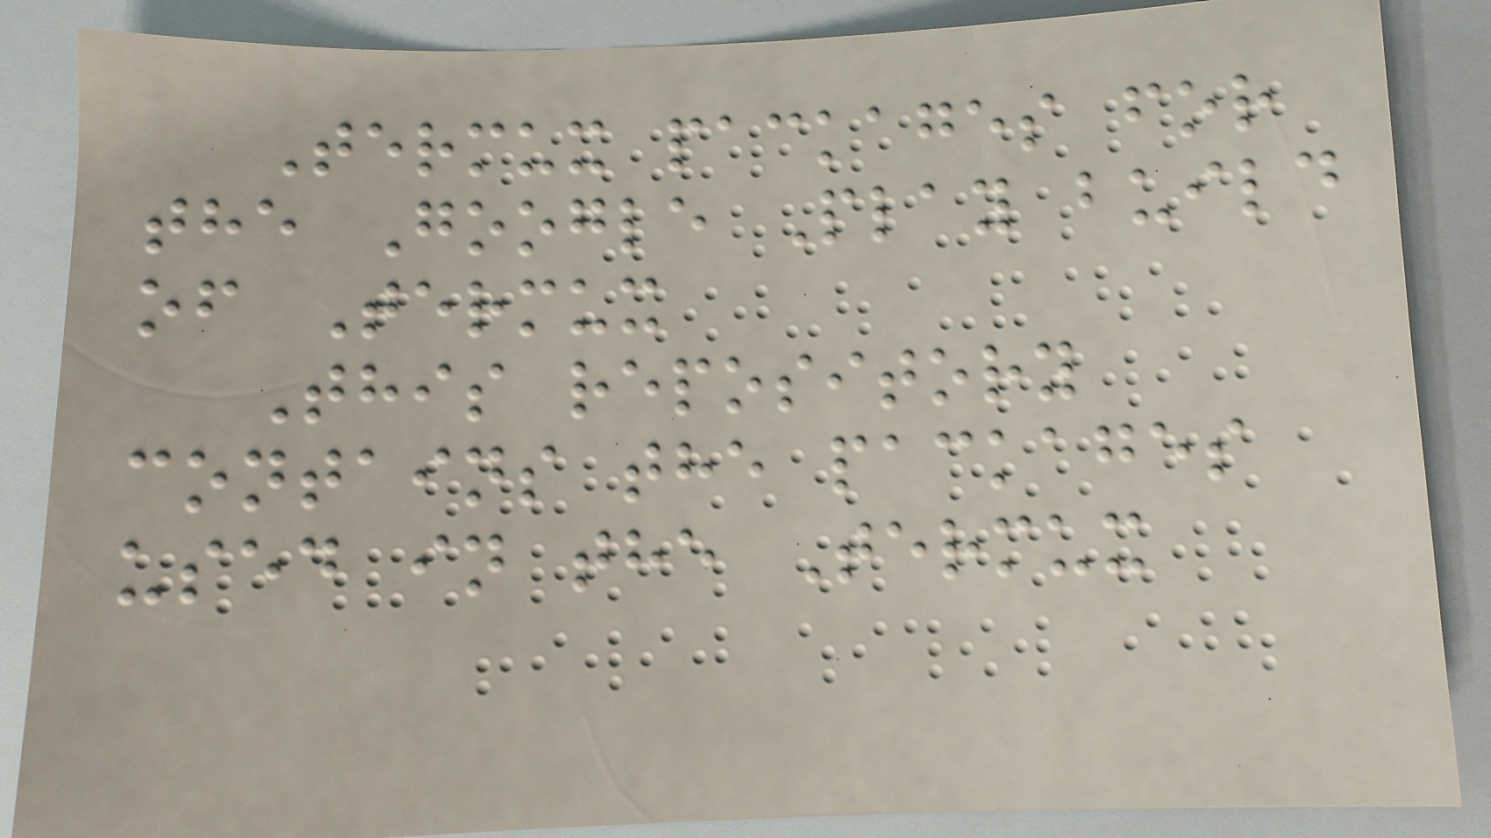Termux packages for
the Google Play build
of Termux
This repository
contains the packages
used in the Termux
